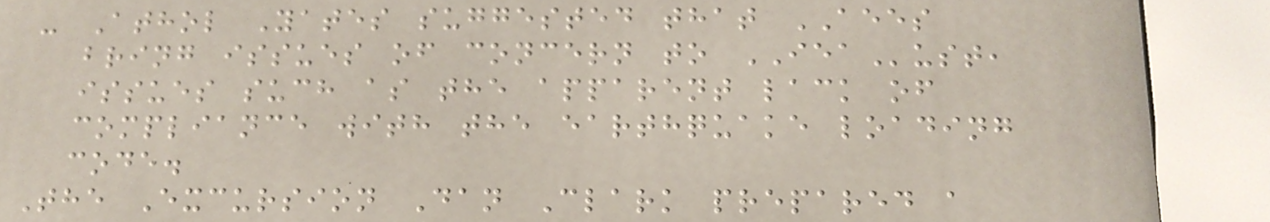- Athol Yates suggested that AEES
bring issues of concern to IEAust,
issues such as the apparent lack of
compliance with the earthquake loading
code.
The Excursion Dan Clark prepared a
